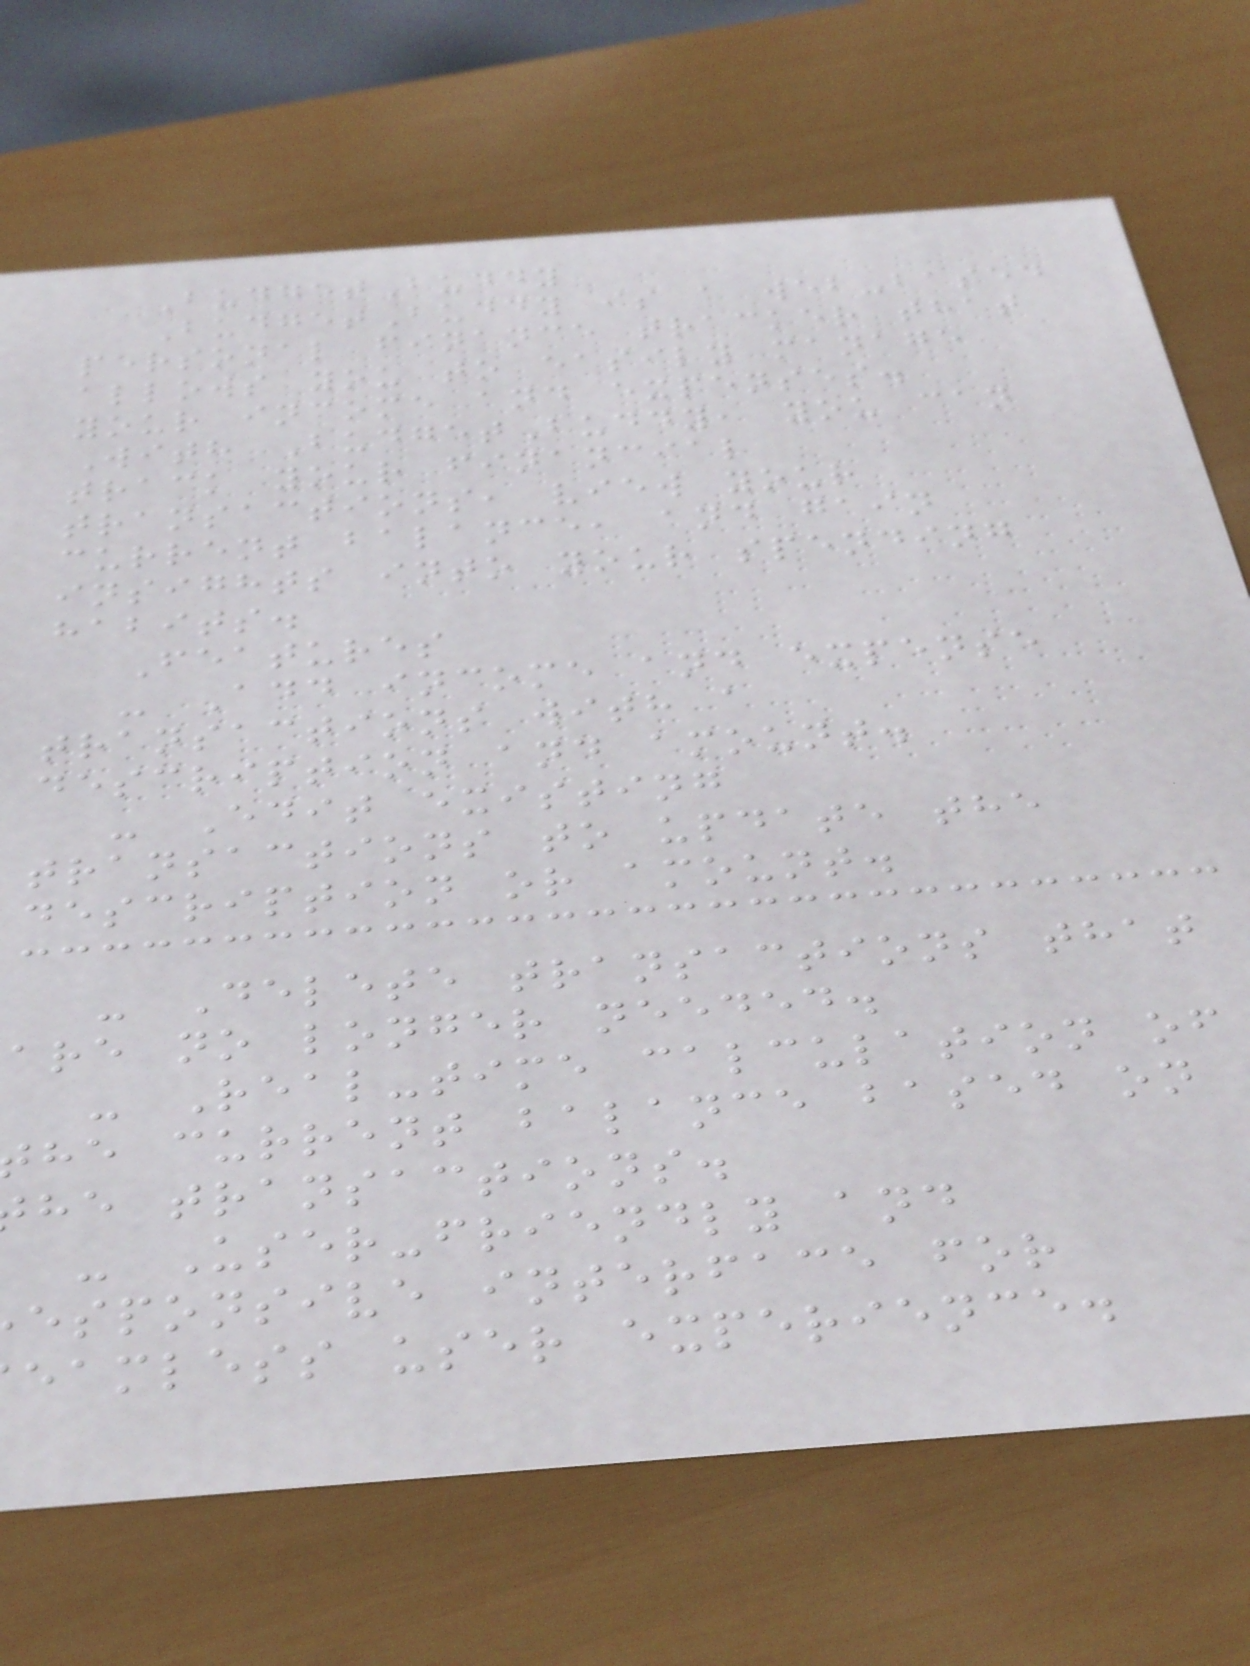BudgetBuddy
BudgetBuddy is a web-based
personal finance tracker that
allows you to easily manage
your income and expenses.
With BudgetBuddy, you can
track your financial
transactions, view your
current balance, and gain
insights into your spending
habits.
Features
- Add income and expense
transactions with a
description and amount.
- Edit existing
transactions to update the
description or amount.
- Delete transactions that
are no longer needed.
- Real-time calculation of
he current balance based on
he transactions.
- User-friendly and
esponsive interface for
eamless user experience.
